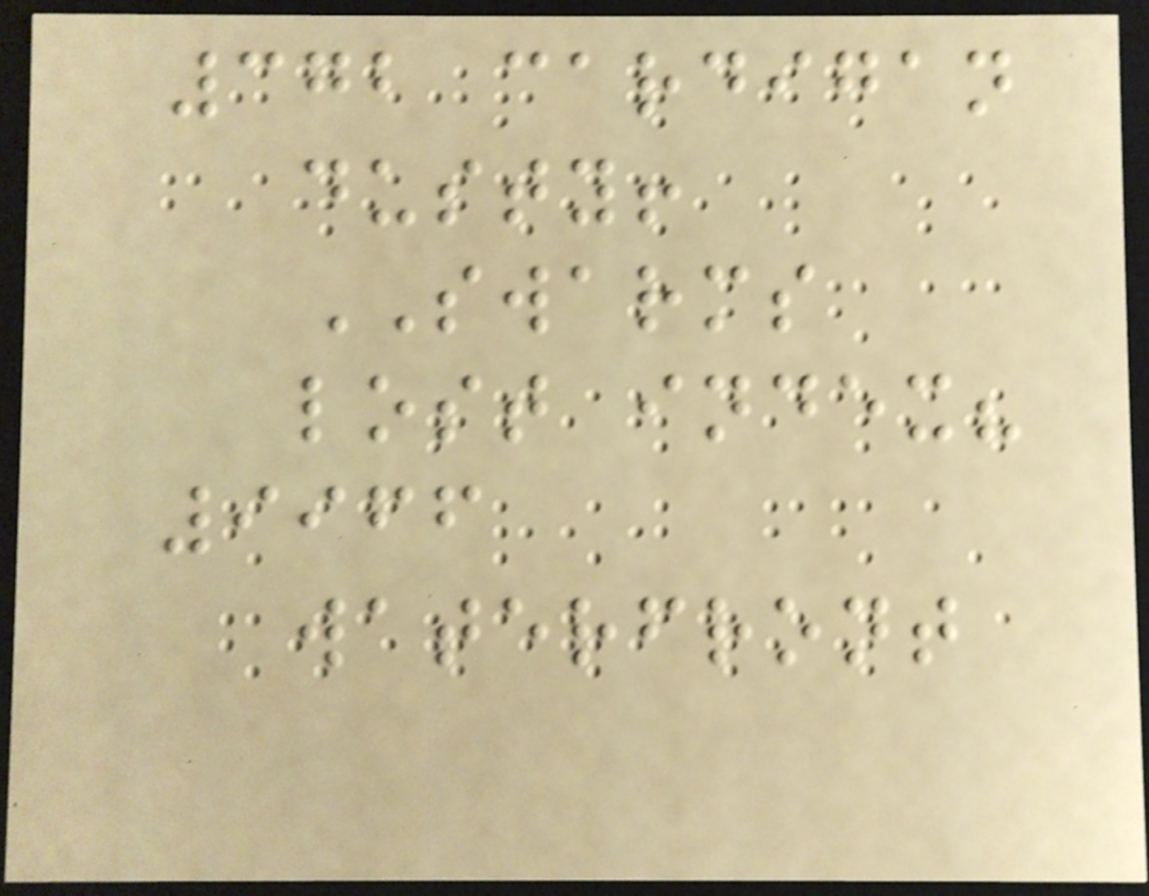372 cardigan
dusty!
SWARMS
lost index?
9966
waterfront
